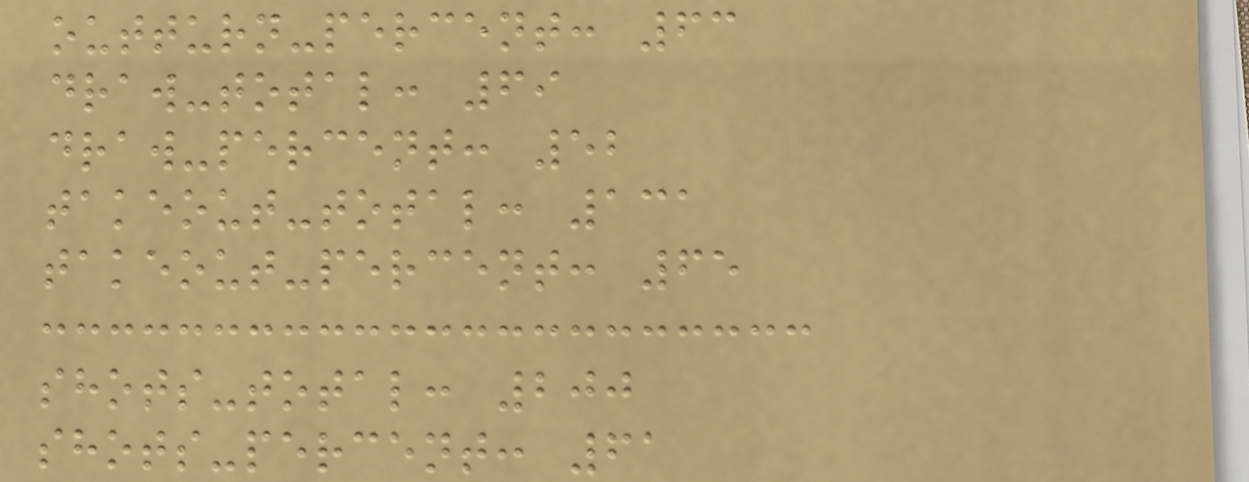outturn-percent: 63
draw-total: 69
draw-percent: 52
takeout-total: 131
takeout-percent: 65
shots-total: 200
shots-percent: 61
